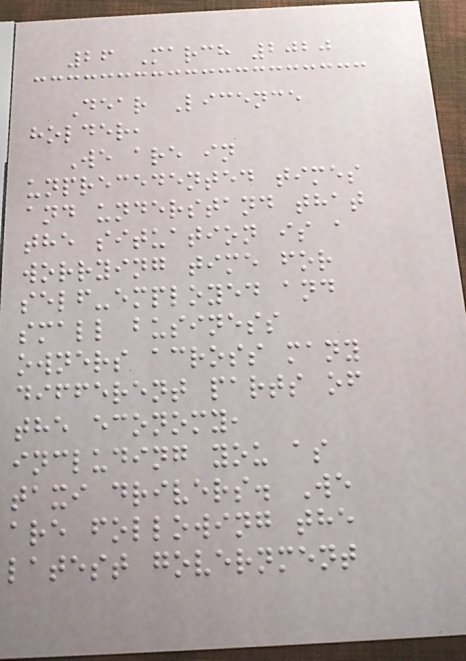26 March 2020
Dear Licence
holder,
We are in
unprecedented times
and understand that
the situation is a
worrying time for
self-employed and
small business
owners across many
different parts of
the economy,
including you as
taxi drivers. We
are following the
latest government
